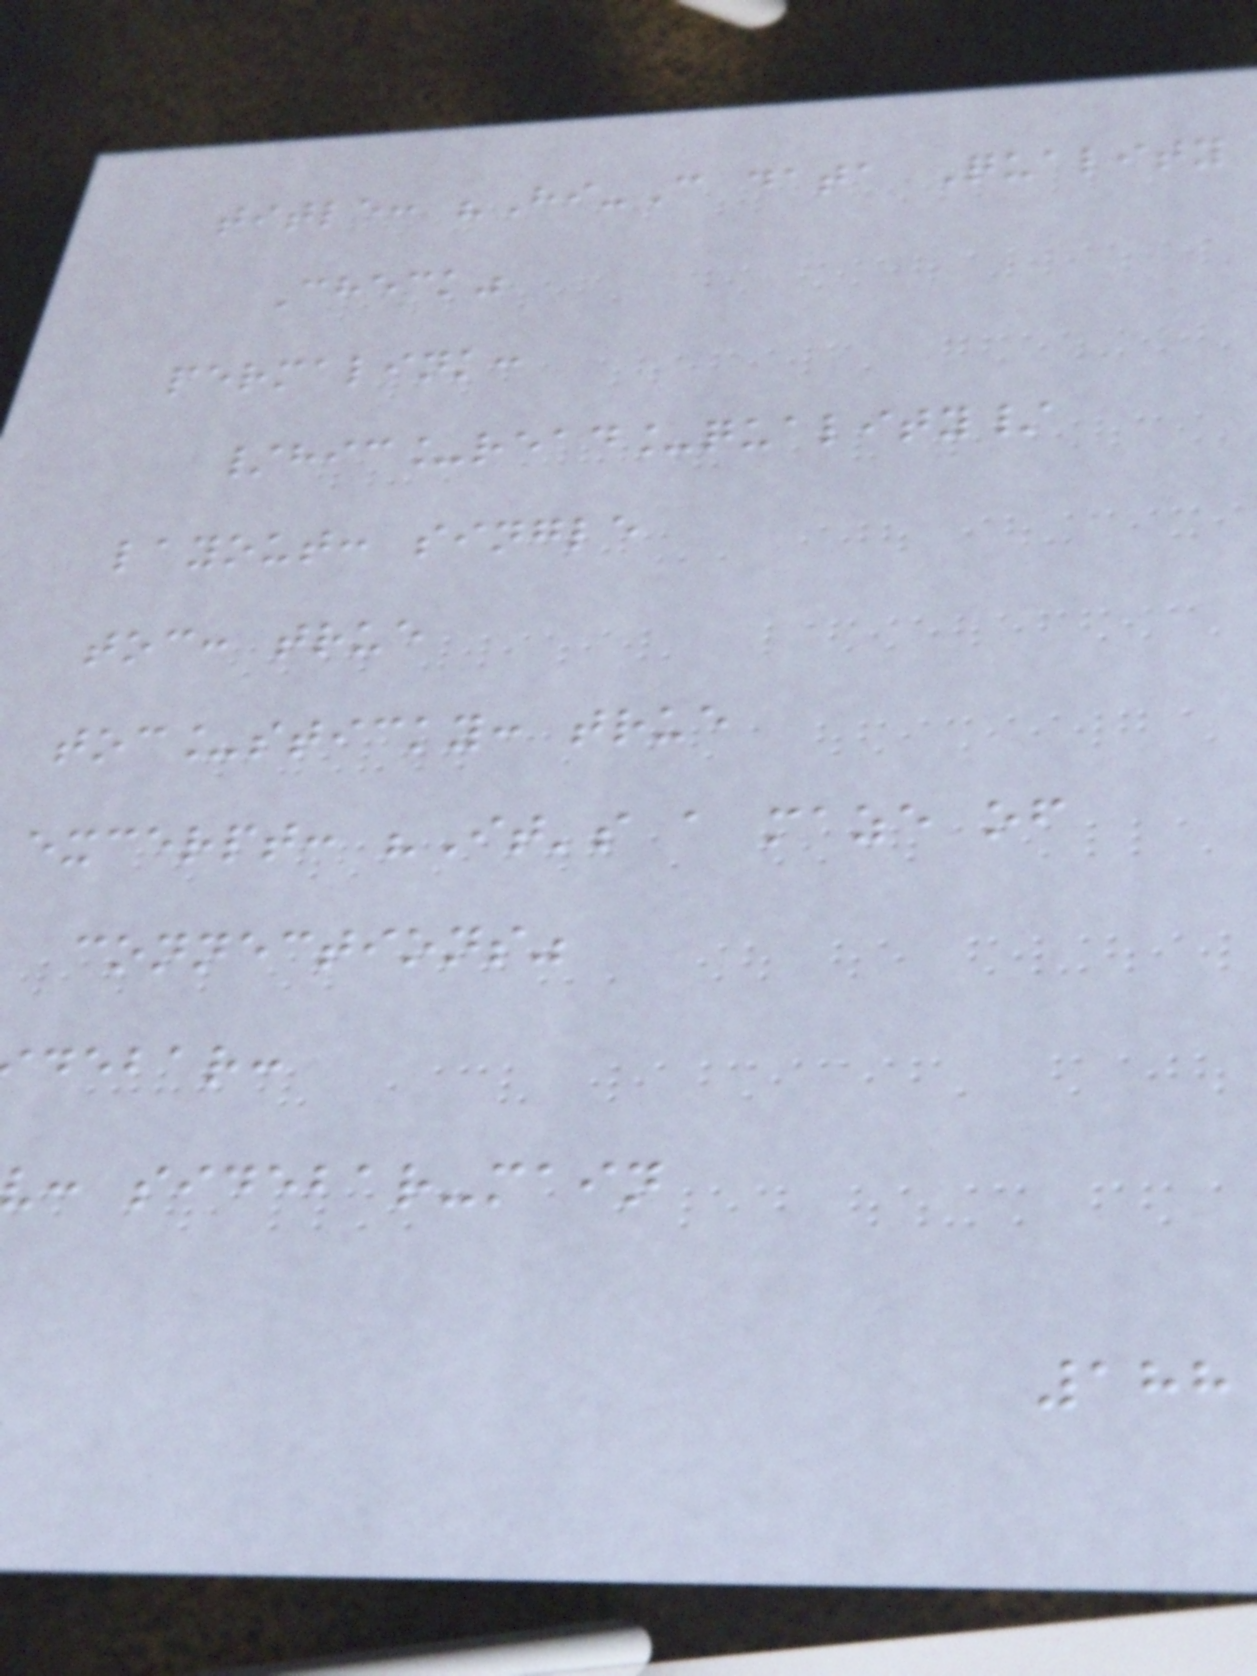title: "Hi-C data Quality
Check"
permalink:
/hic_read_quality/
layout: single
toc: true
toc_sticky: true
excerpt: "It's a maze of
connections"
debar:
: sidebar-main
188
